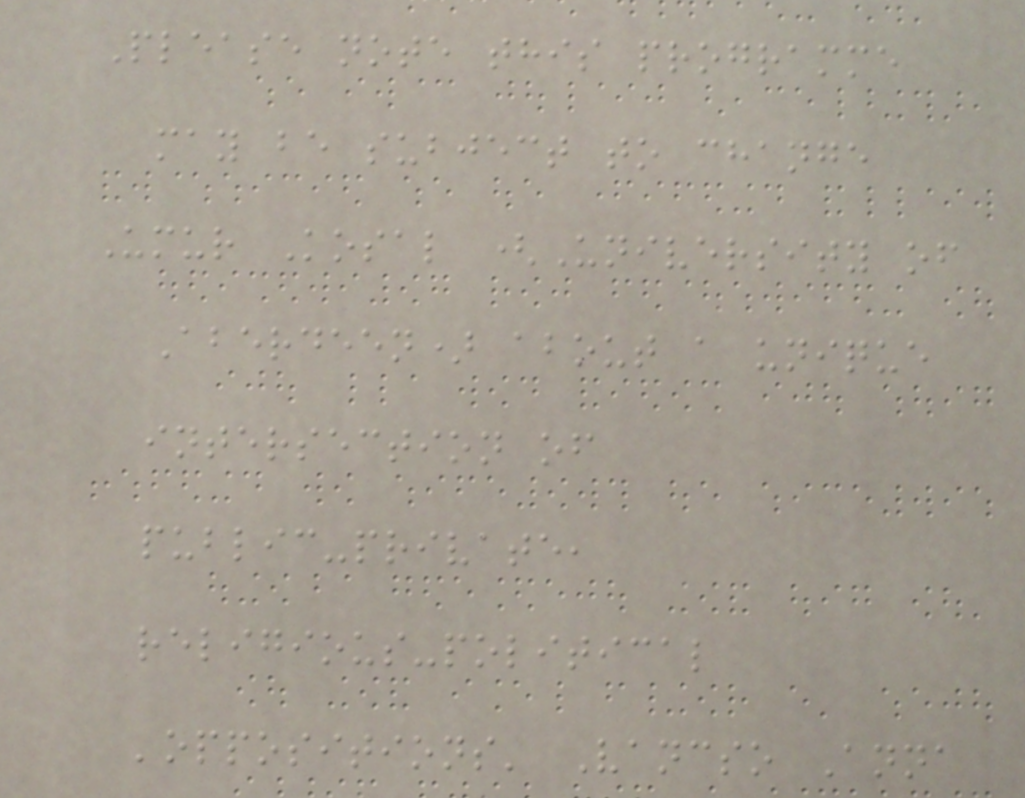Please note this programme
may be subject to change
Umur Kosal (University of
Aberdeen) about a unique
intersection of
public-private,
religious-political
'oppositions' Vancso Anna
